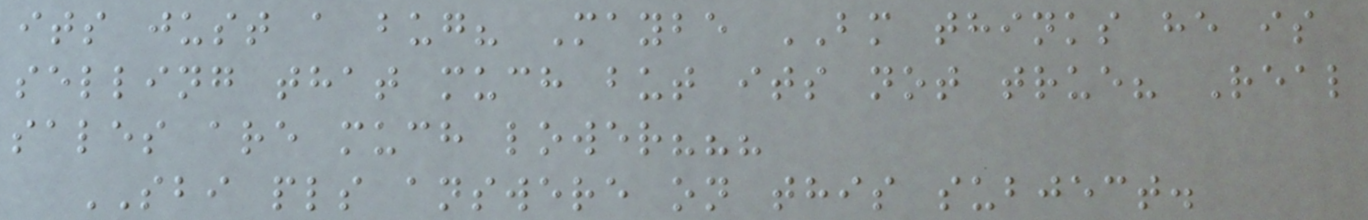its just a bug? Maybe BM thinks he is
selling that much but its not true? Real
sales are much lower???
SBI pls answere on this subject.
